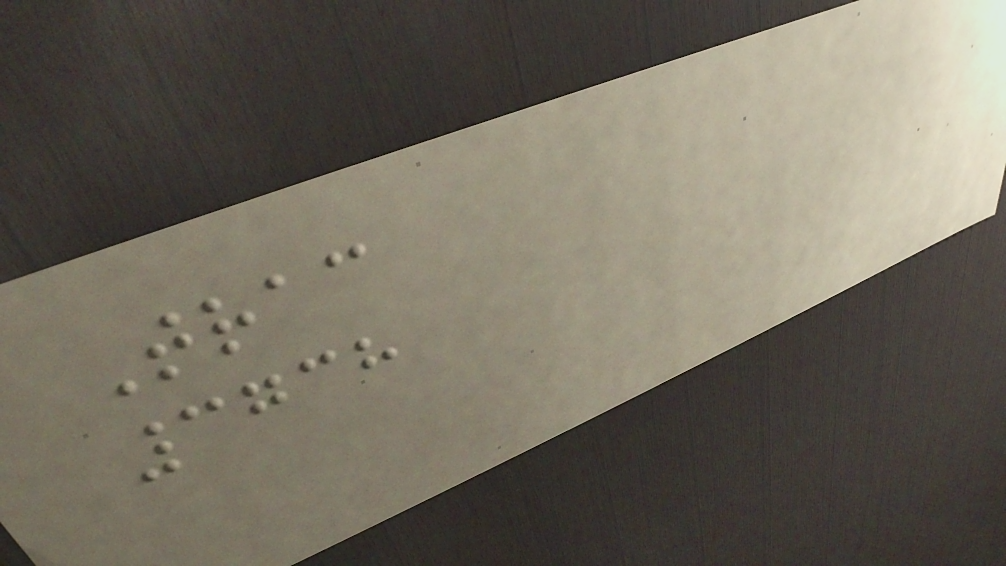Trac
3738
